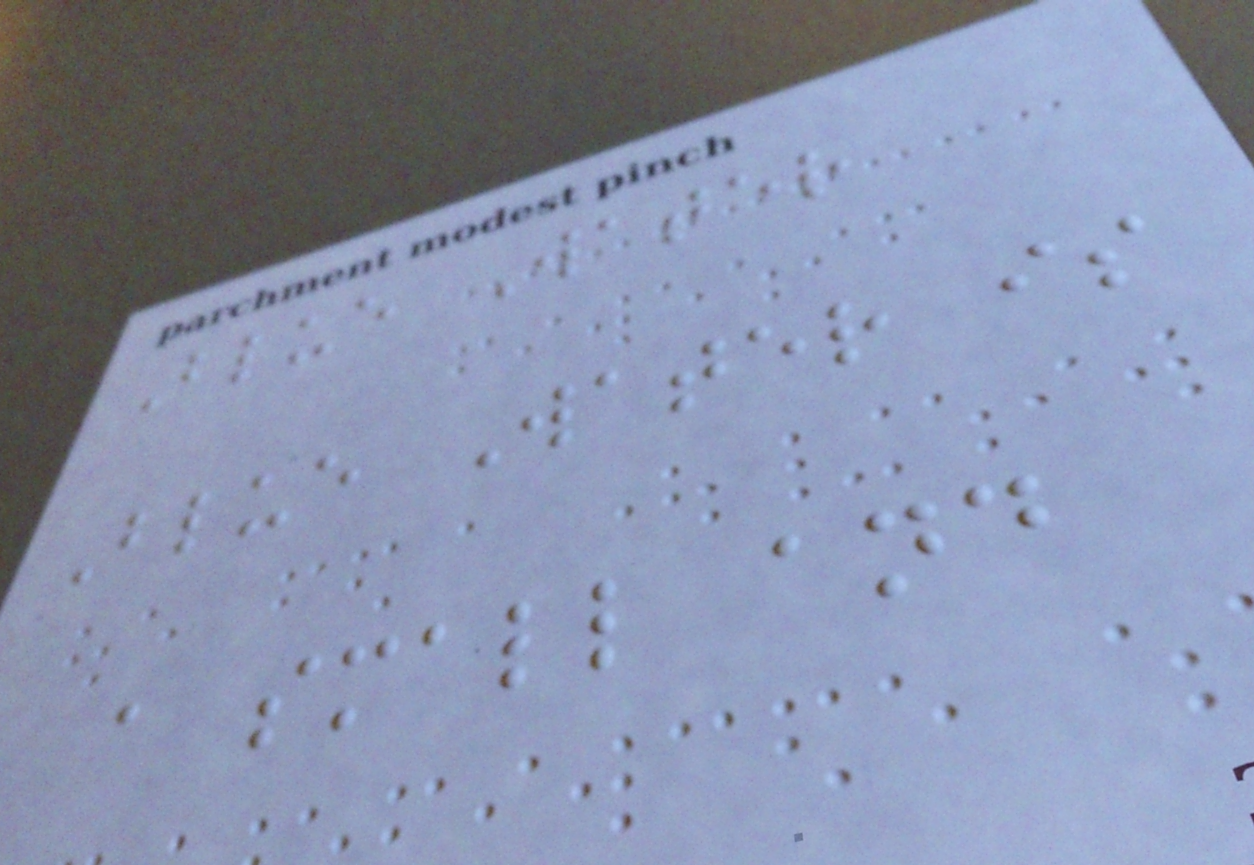Blue Water
Blue Water is
a small and
